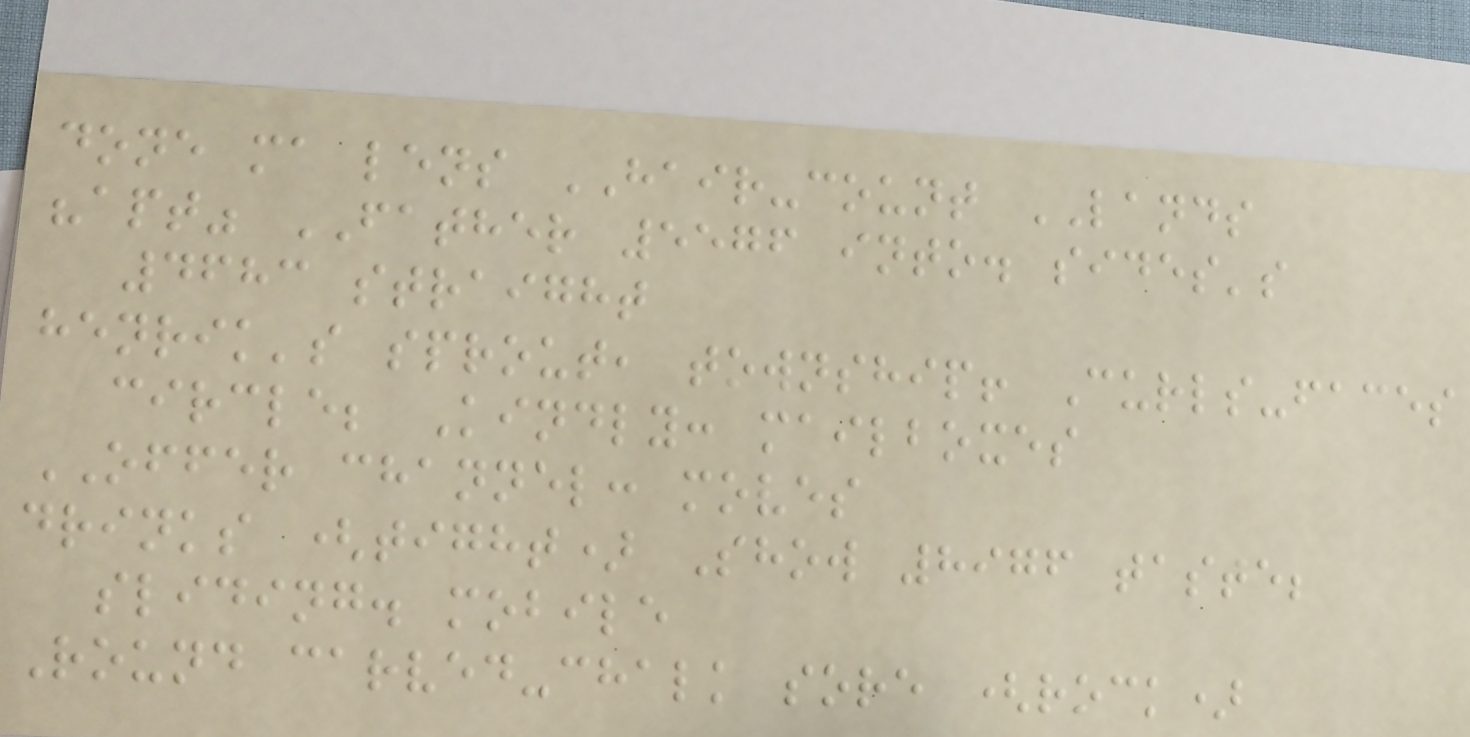done ma lens HAIR-count LANDS
"apt" FATHER 5576 into. sides's
4683 straight
henrik's sprout, township! Curls-faces
circle; Kindly: mailboxes
OFFER channel: moves
drinks (tight) Show 8976 taste;
sliding. mobile
Round carved-chalk sore (rock)
